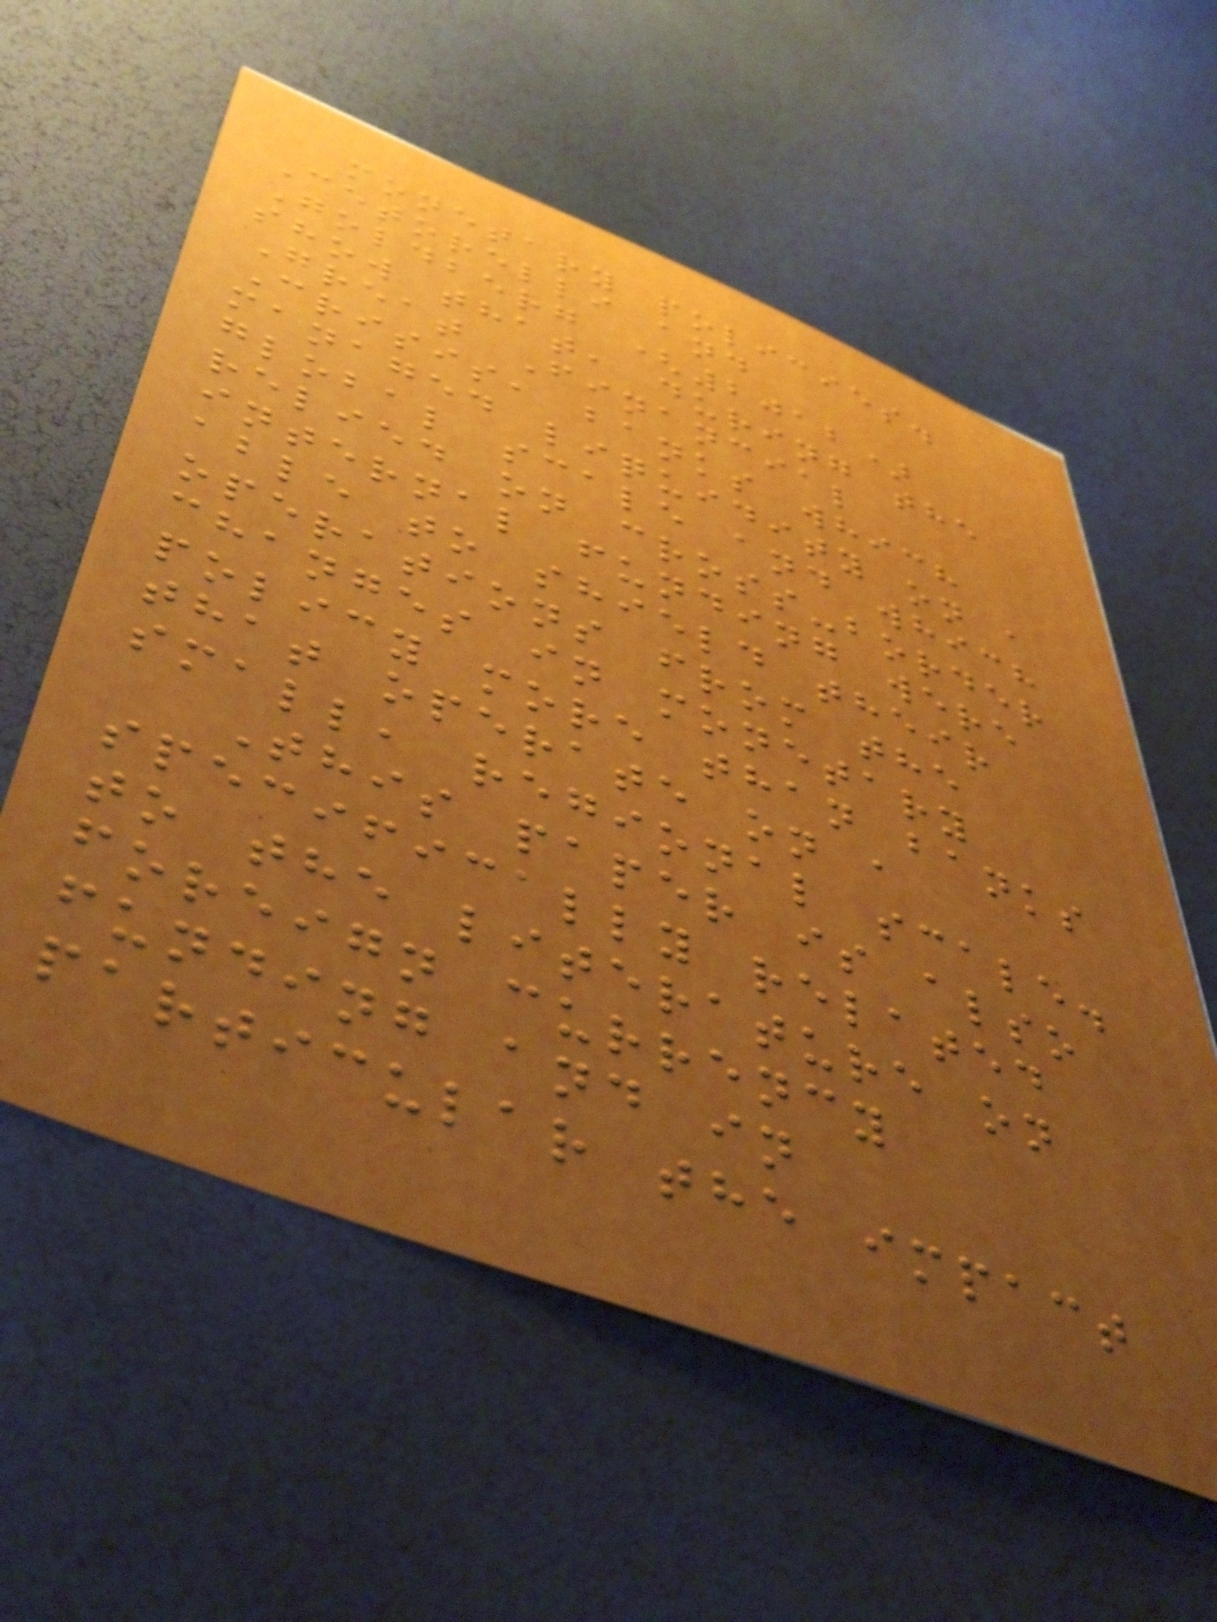monetary policies.
Cetorelli and
Goldberg (2012)
show that, during the
Great Financial
Crisis, banks which
managed liquidity on a
global scale and which
relied on cross-border
internal funding were
able to shield their
operations from the
changes in monetary
policy more than banks
that operate on a
small, regional scale.
This paper is also
specifically related
to the literature on
foreign currency
funding and in
particular the impact
